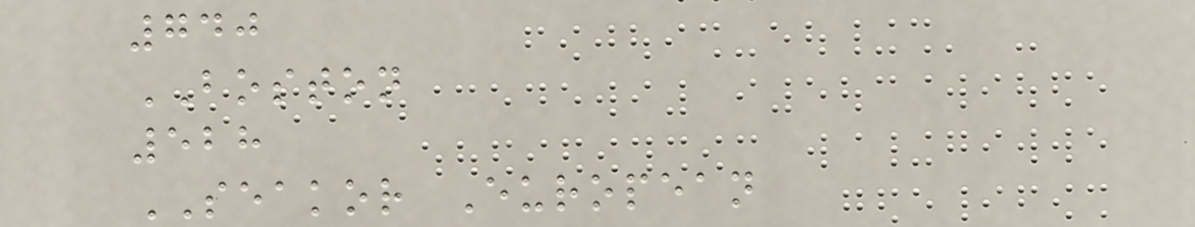740
BOSTON
528
SEAKOR European
